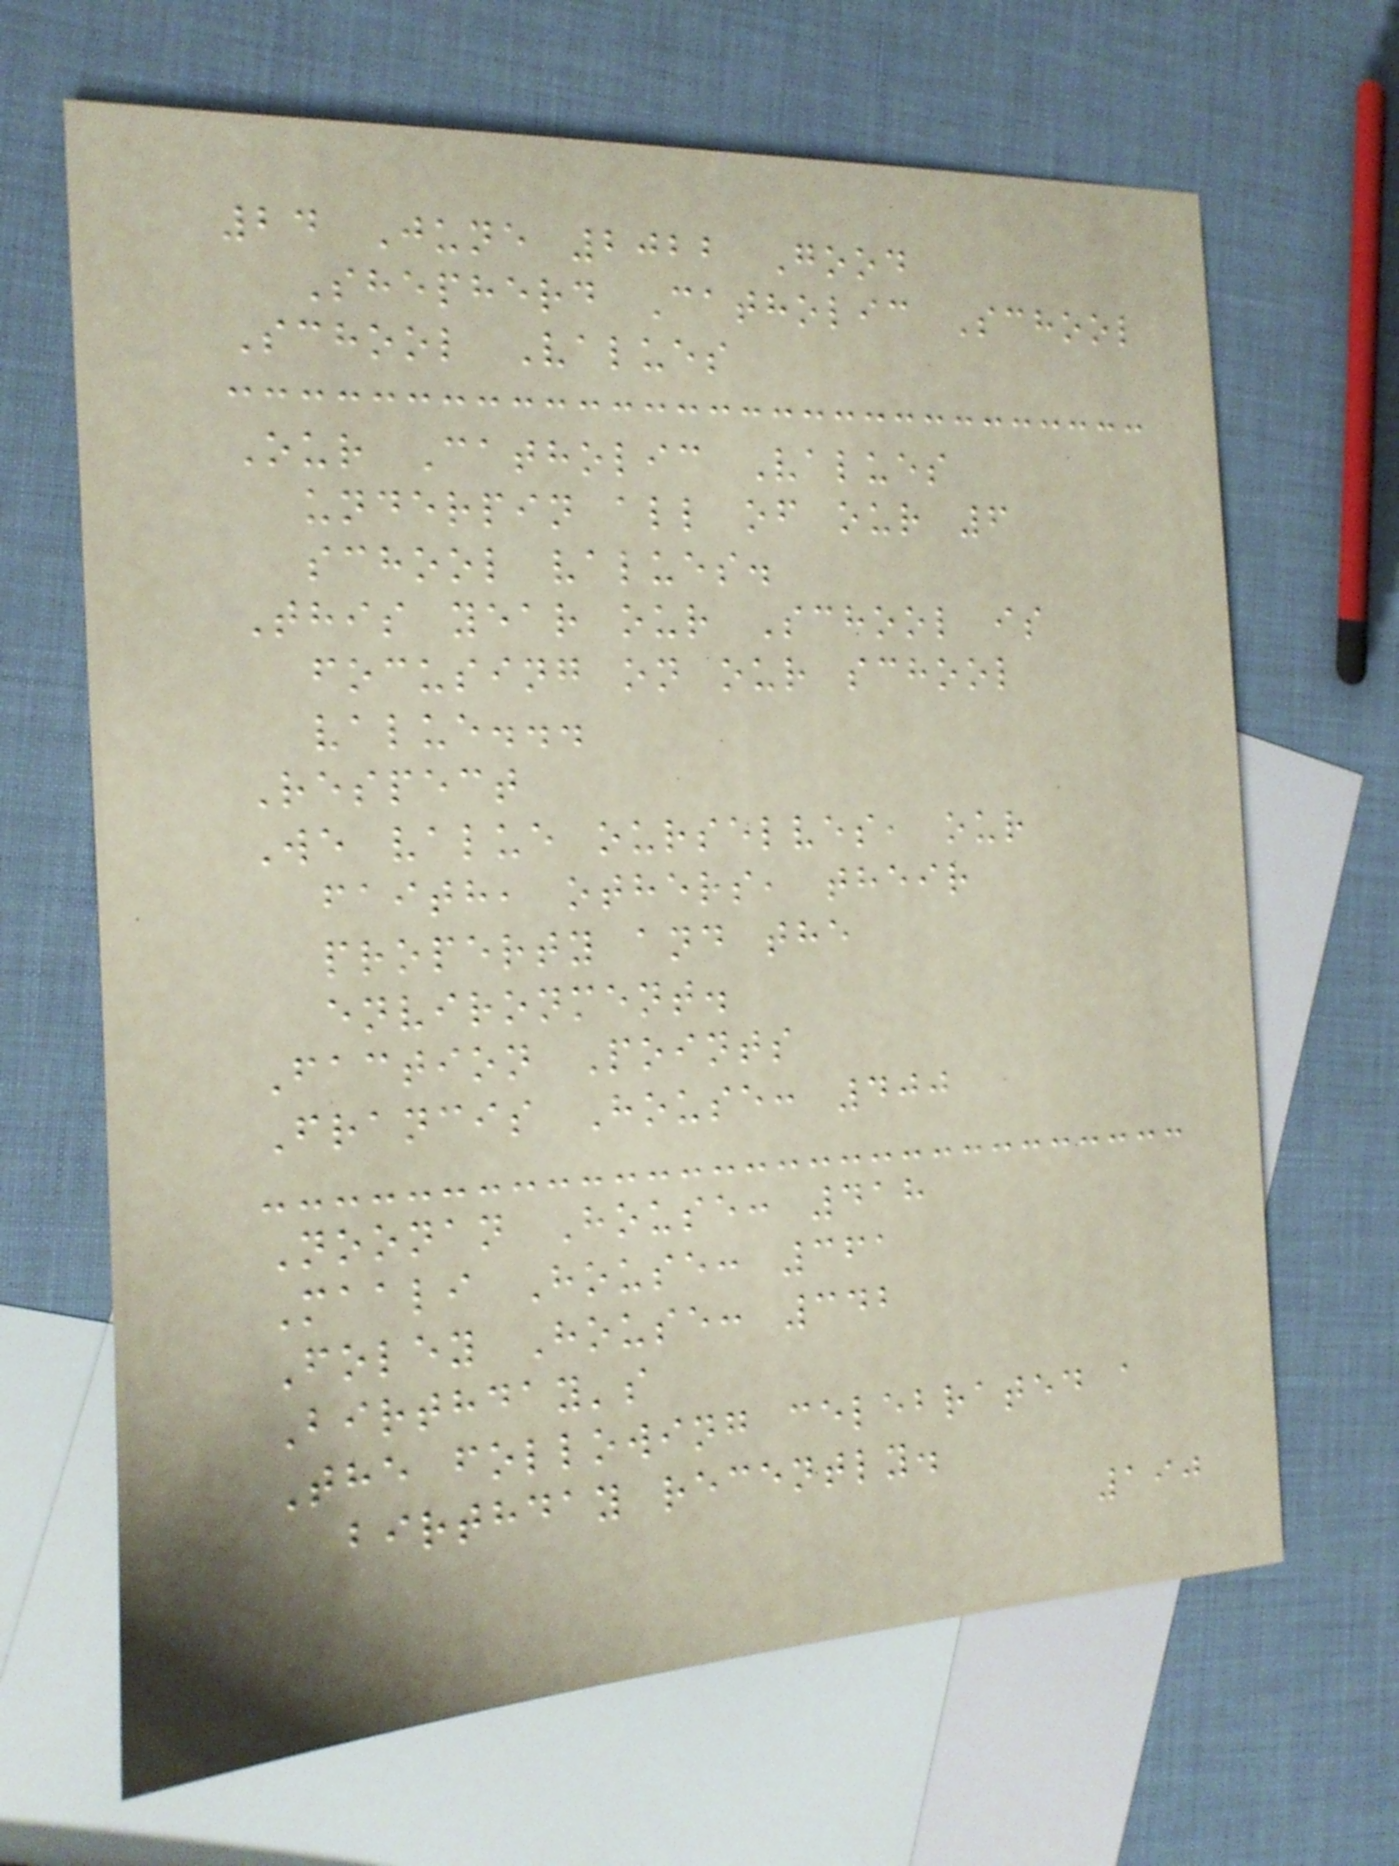24 June 2022 Good
Shepherd Catholic School
School Values
Our Catholic Values
underpin all of our 6
school values.
This year our School is
focusing on our school
value...
Respect
We value ourselves, our
faith, others, their
property and the
environment.
Faction Points
Francis House: 400
Noonan House: 418
Maali House: 361
Foley House: 342
Birthday's
The following celebrated a
birthday recently.
190
